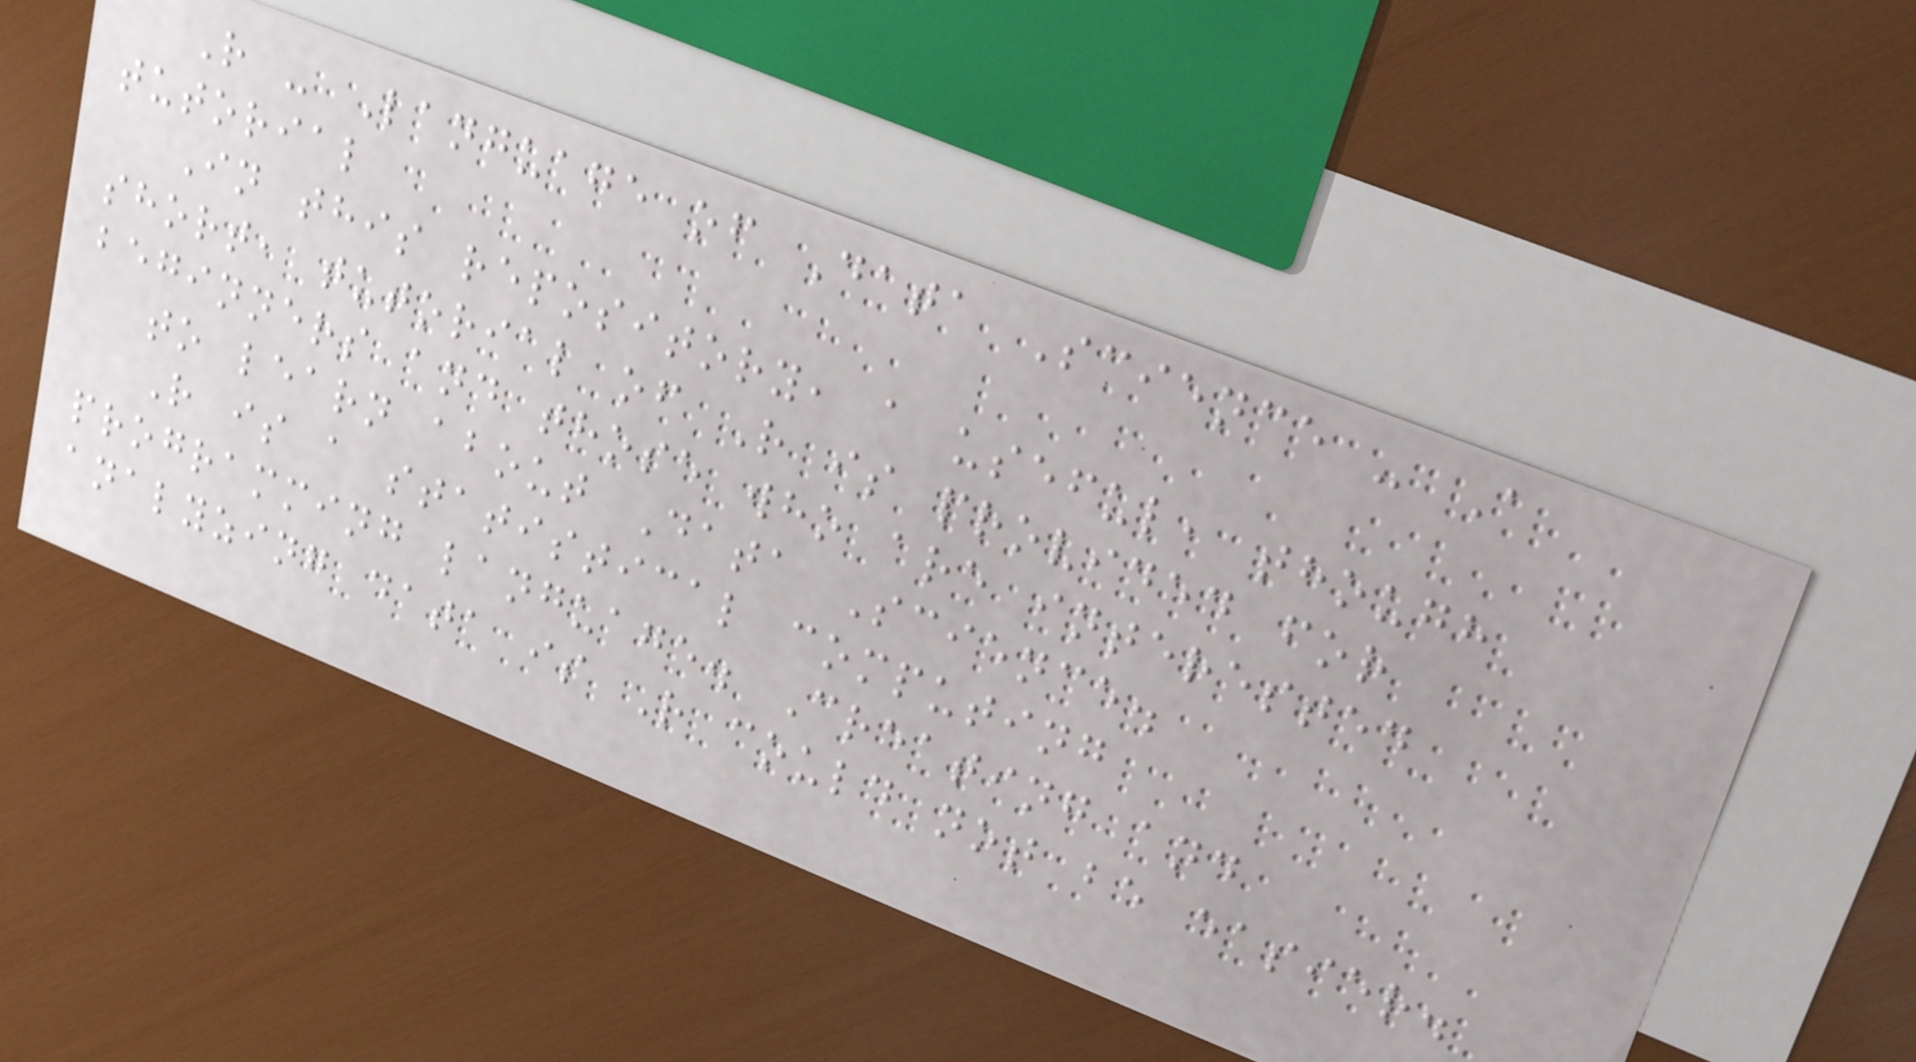R - Language of Data Science - A
tutorial
In this repository, a useful, though
short, tutorial of R is provided for
beginners and those who are interested
to learn about Data Science.
R is a statistical computing
programming language. Creating and
analyzing data is R could not be easier.
